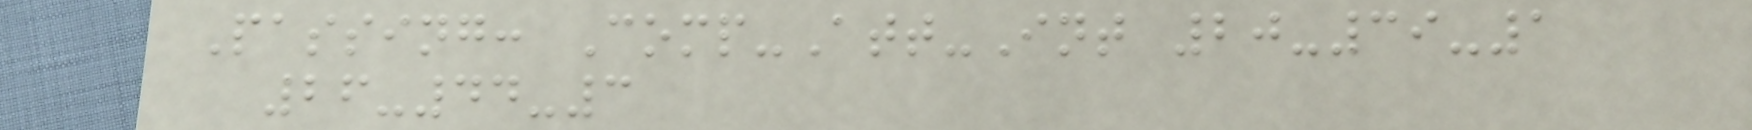Passing: Comp-Att-Int 20-39-1
26-44-3
